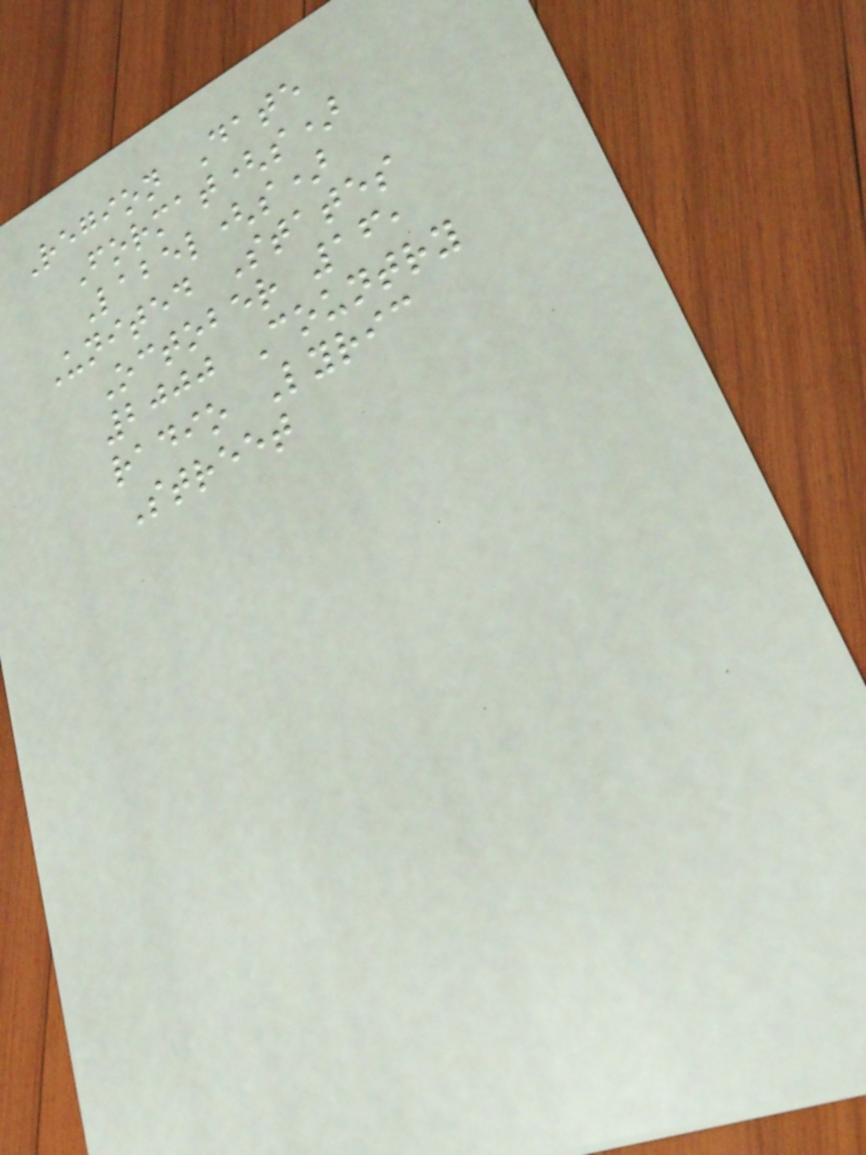Region Date
Format(s)
Label(s)
United States
October 16,
2000 Country
radio Lyric
Street
